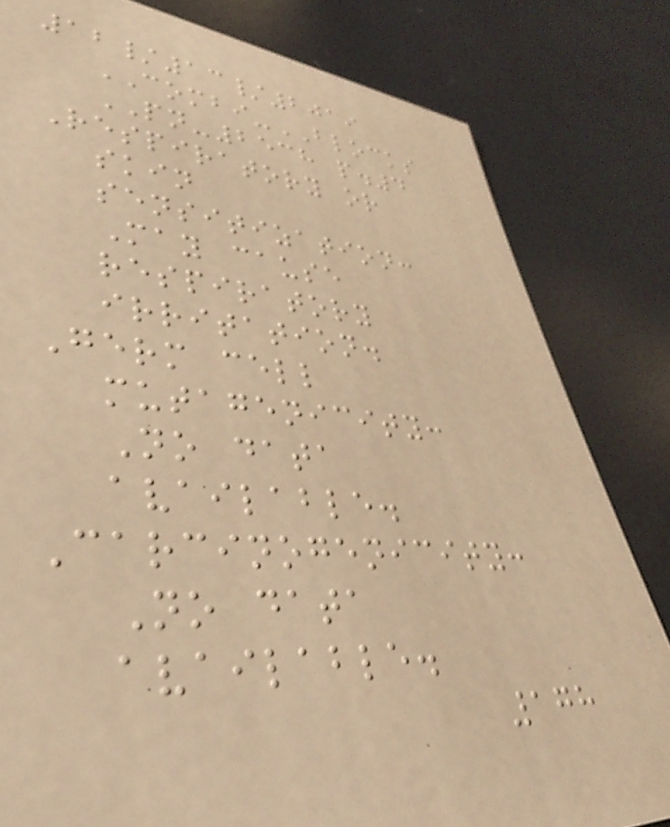12/13/2019
COMBI-BLOCKS
PN-2538 p.4
Respiratory or
skin
sensitization:
May cause
respiratory
irritation.
Germ cell
mutagenicity:
No data
available.
Carcinogenicity:
No data
available.
178
